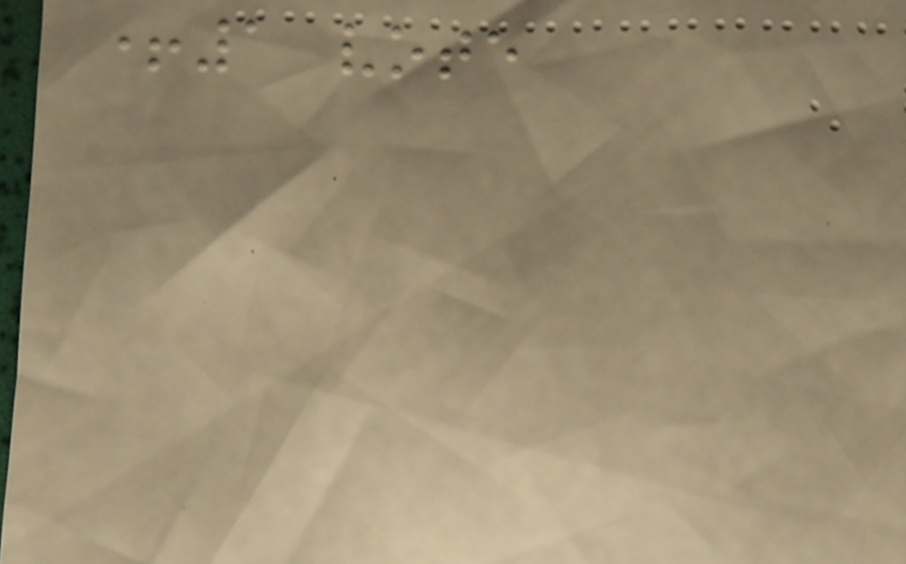+1 vote
